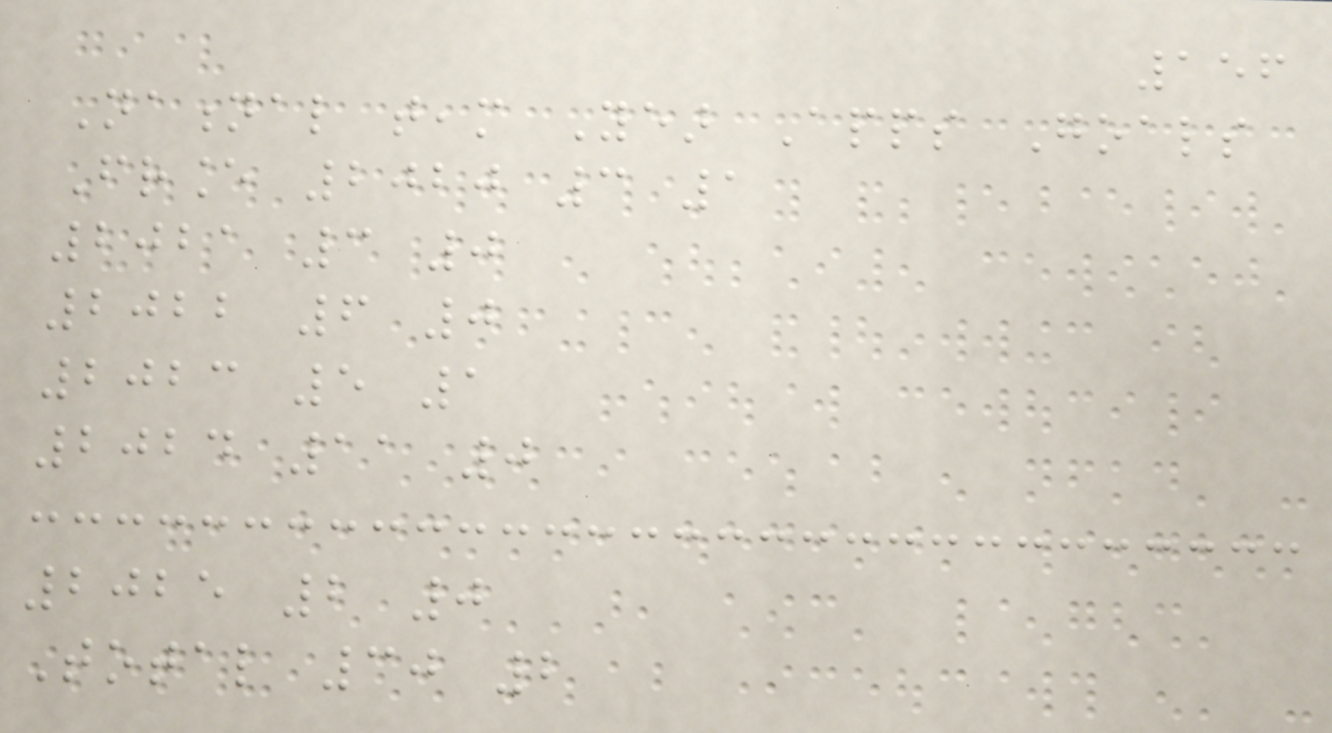156
National team Year Apps Goals
France 2020 3 1
2021 3 0
2022 6 0
2023 5 1
2024 11 0
2025 2 0
Total 30 2
